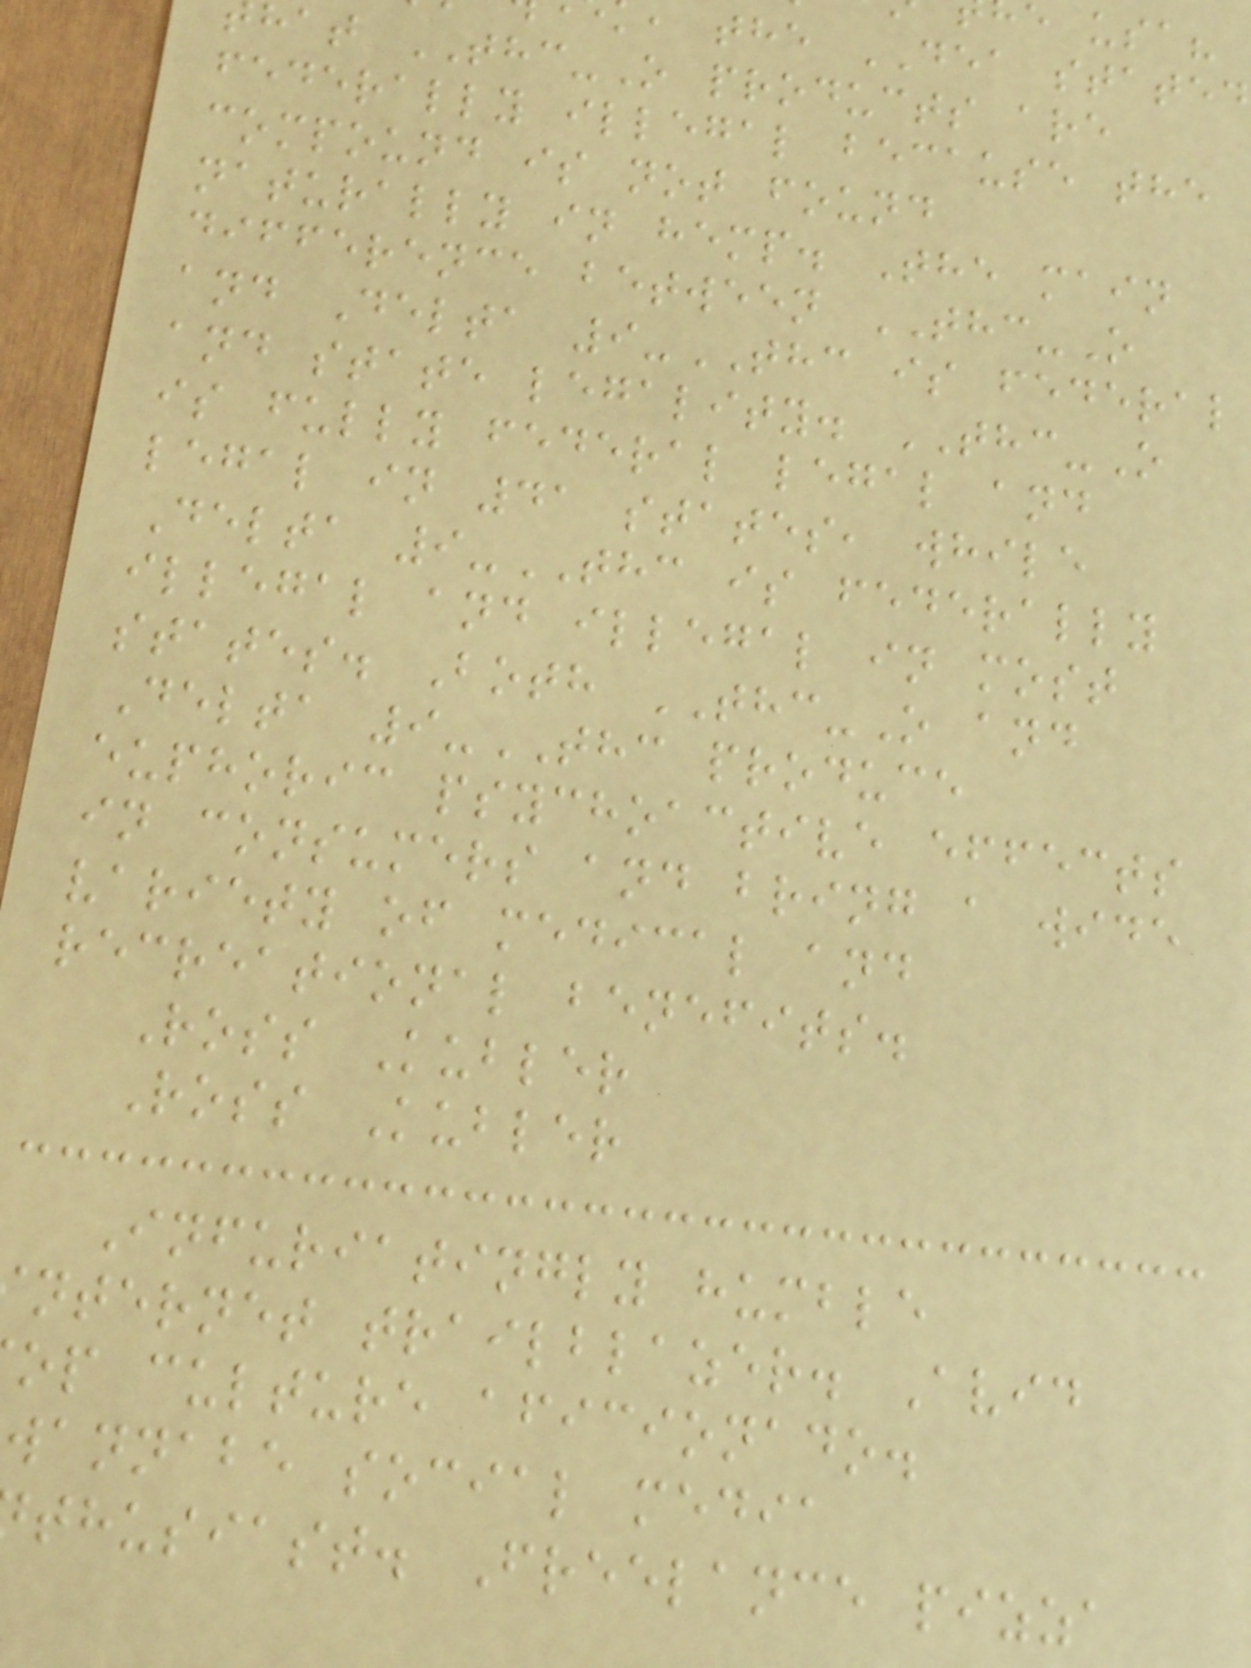, the DEA stated
hat THC-O products are
federally illegal because the
compound is not found
naturally in hemp. The main
difference between THC-O
and Delta 9-THC is federal
and state legality. THC-O
is fully federal legal and
legal in 41 states, while
Delta 9-THC is federally
illegal and illegal in most
states. Both THC-O and
Delta 9-THC produce
euphoric psychoactive effects
in consumers and bring a wide
variety of medical and
recreational benefits.
Ross Kubler
Ross Kubler
Infuriatingly humble
nternet trailblazer. Avid
op culture aficionado.
wannabe social media
thusiast. Freelance pizza
